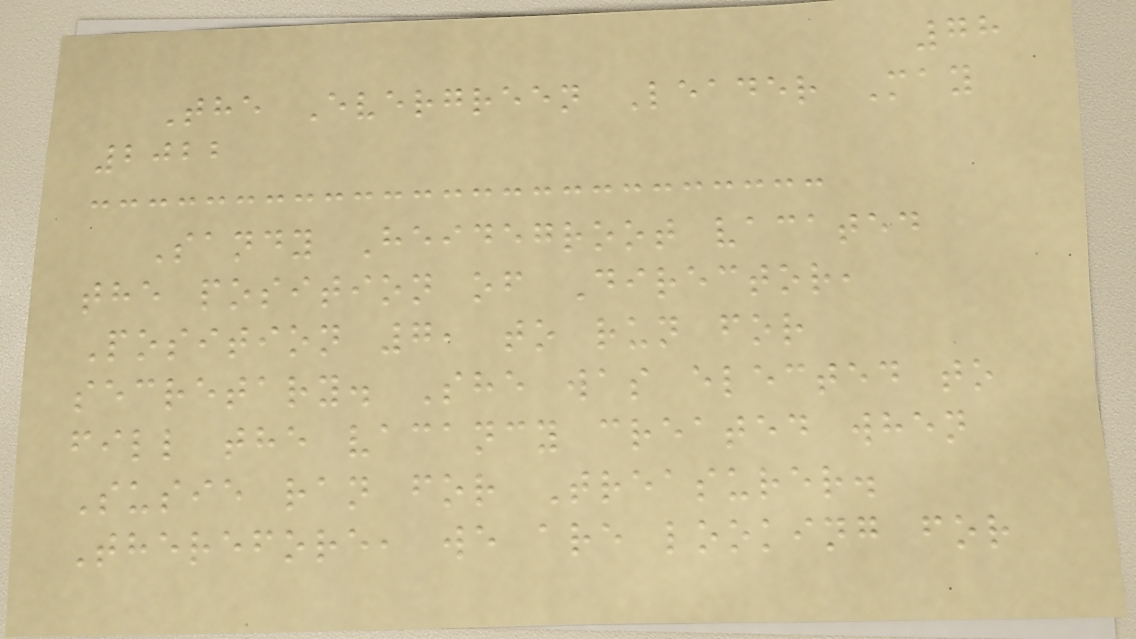78
The Evergreen Leader May
2022
Sandy Heidegroot vacated
the position of Director,
Position 7, to run for
secretary. She was elected to
fill the vacancy created when
Susie ran for Treasurer.
Therefore, we are looking for
